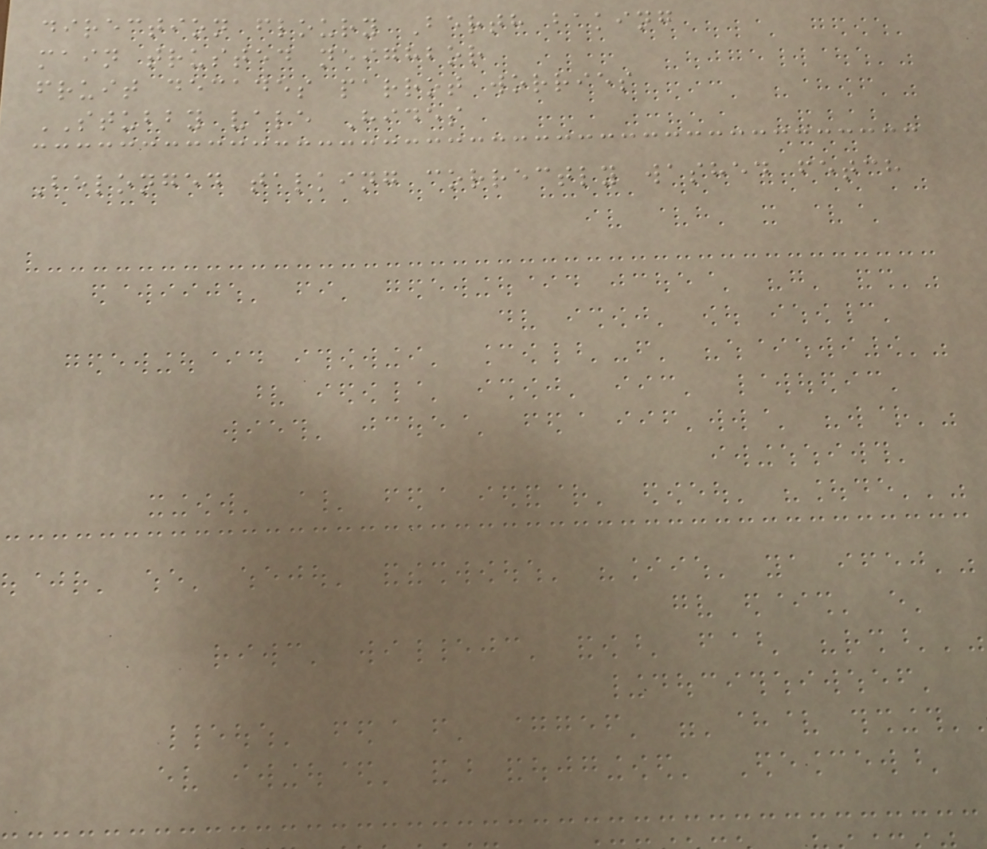direction floury Berth baking
main trusted neighbor
fruit decades parrot worries
STUBBY vale Hides
Belonged talking correctly washed fetch
